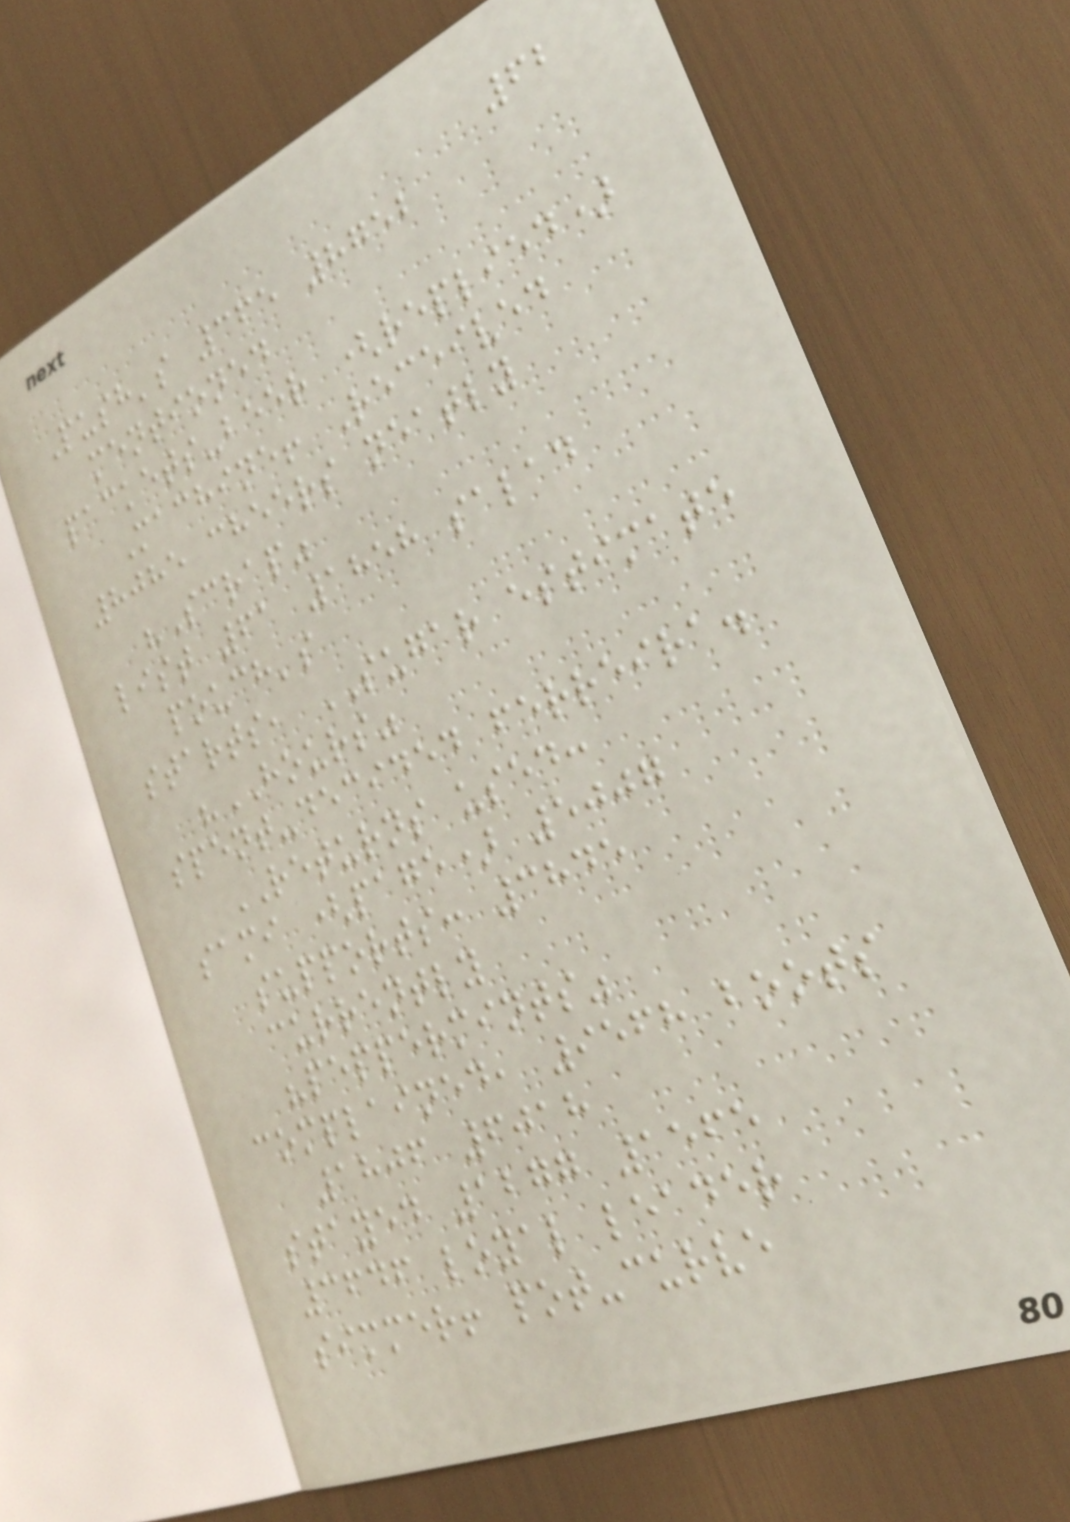62
Push's 365 8752
mentioned
packets-beer (replied)
Machine! Received
8085 cheers neatly
"Scrap"
list 61 1858 salad
pouch's
starts, SUGAR estimate
"HOURS"
spent-decided ferreira.
RETURNS used:
sami (page) 5007
supports: 3845
currently
"peppermints"
complained, 9568 boots
1806 6018
stayed 1277 1565
3646 loyal leader
simmer! pot-curve
